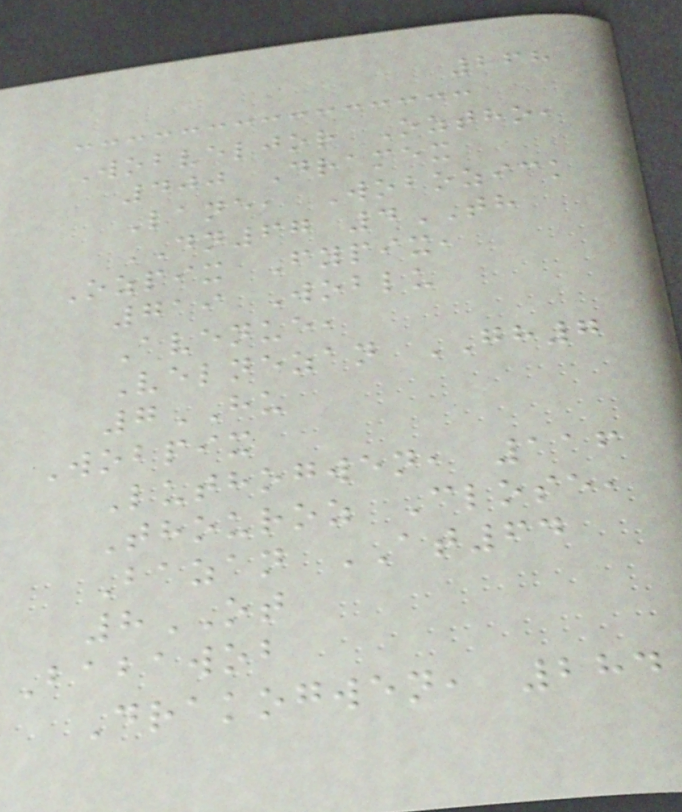268
Wobveljor Oztho,
400 Dramex
Lane, Wobozick
DN67 4TH
Ozpix Fypix,
719 Woblu
Avenue,
Velnezan GH7
7HU
Wobpix
Luthogwen, 116
Thouroz Close,
Bazan AT64
8OT
Babawob
Drakogwen, 284
